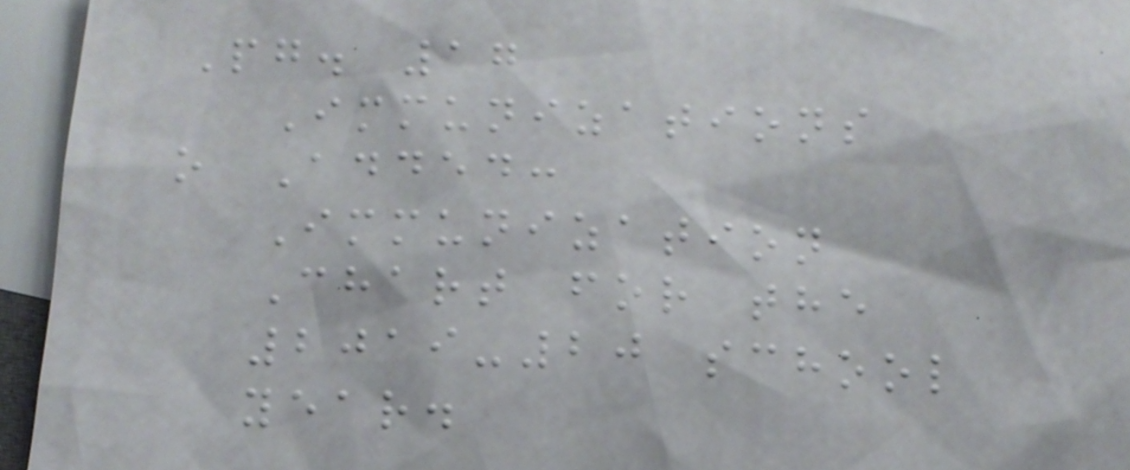Pg. 17
Immunizations
o Added:
Immunization
Chart for the
2019-20 school
year.
